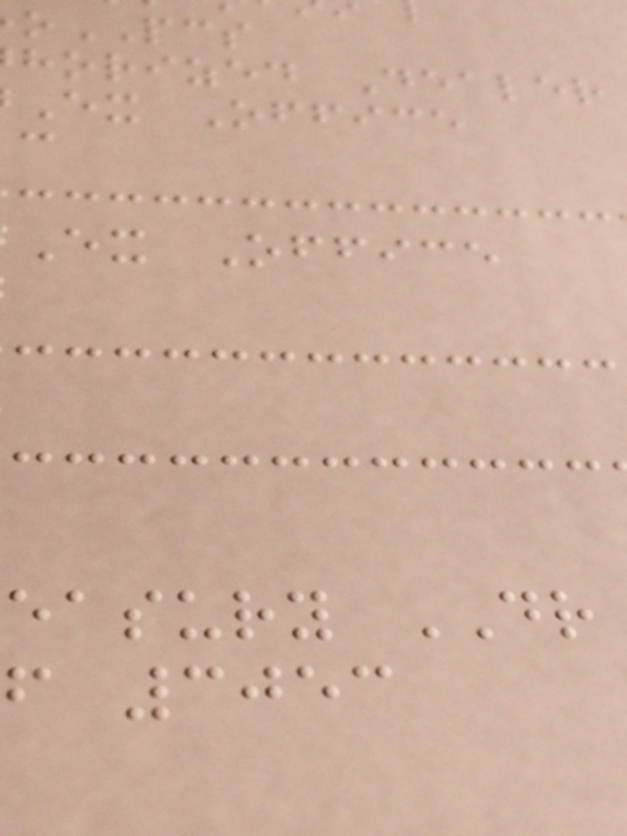oPCS
horized Dealer
Ex Office
Ex Office
easury DR
f 3053
